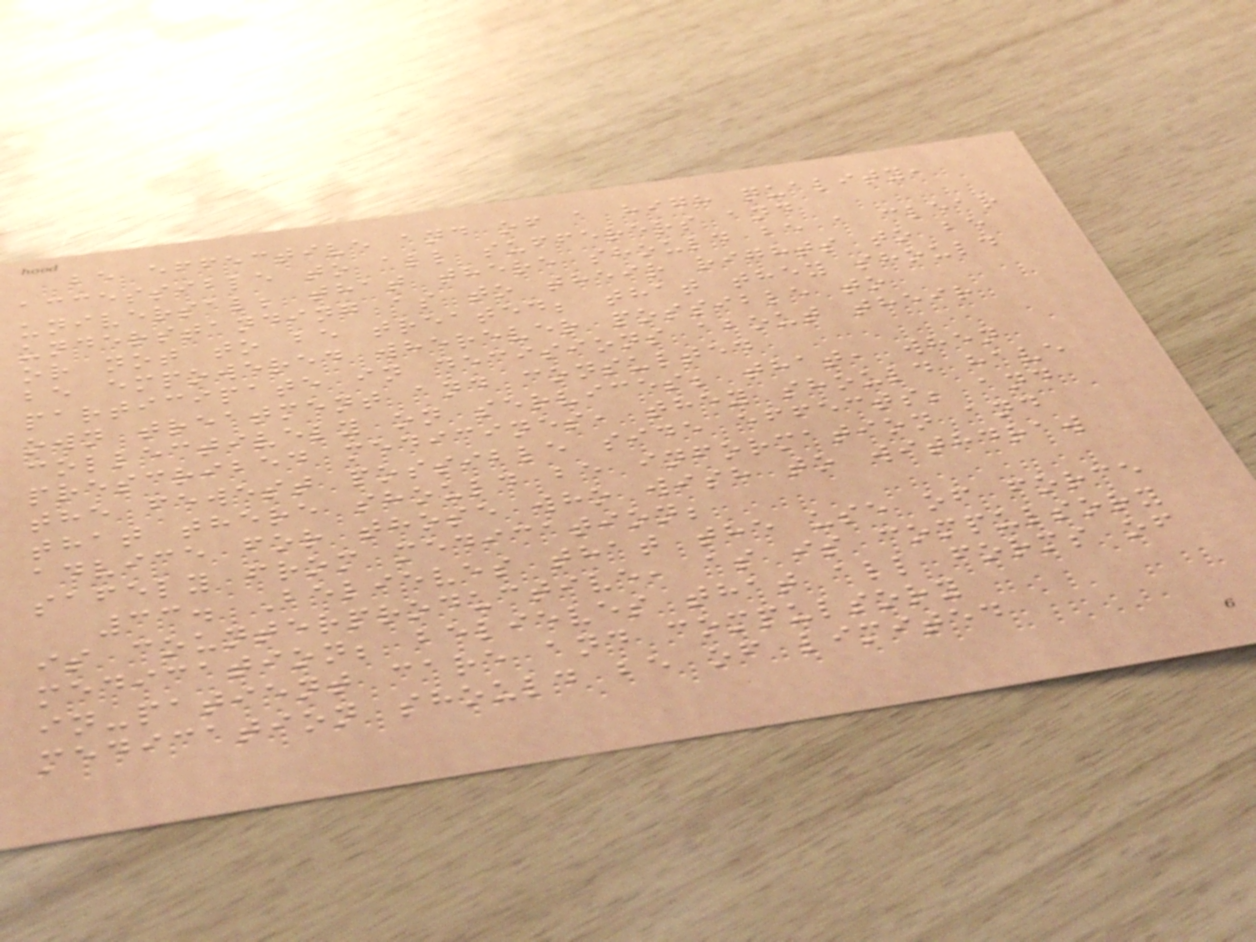be effective and of a high quality,
accessible to all sufferers and
universal; that there should be a clear
understanding as to their rights to be
or not to be treated; that they should
be empowered wherever possible to
participate in decisions about their
own treatment and consulted
collectively on services; that, when
prescribed medicines, they should have
the fewest possible side effects; and
that there should be information and
advice for those who wish to withdraw
safely from medication;
33. Believes that the use of force
is counterproductive, as is compulsory
medication; believes that all forms of
in-patient care and compulsory
medication should be of limited
